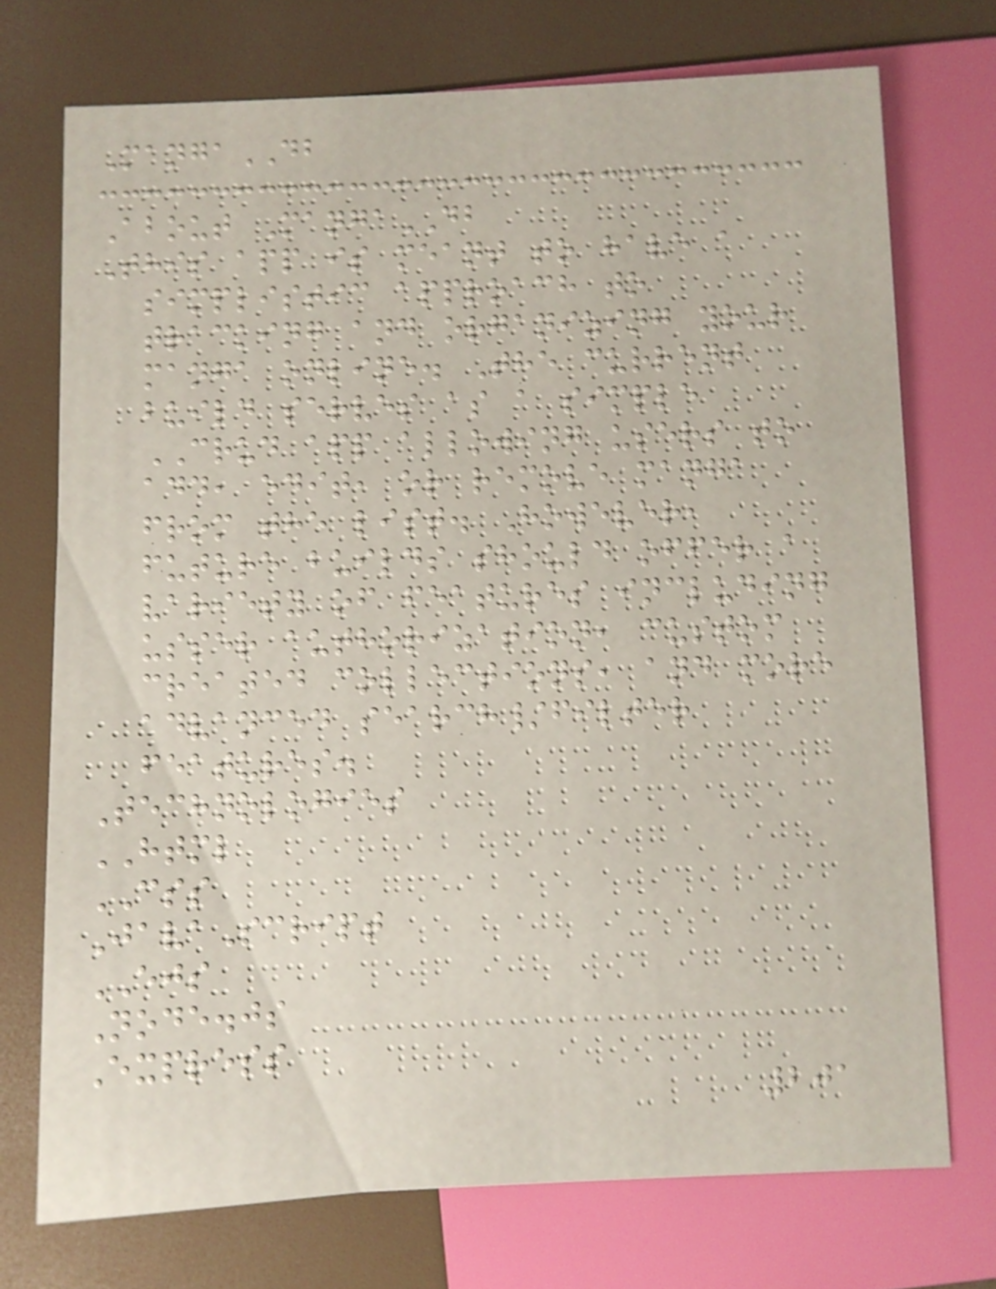MangaDB
About MangaDB
This app is meant to have a
simplistic approach to
tracking and organizing your
manga online. The current
build serves as a simple
CRUD app allowing users to
add, edit, or remove manga
from the list. However,
future builds should offer a
variety of features including
usser authorization, custom
created collections, and more
advanced search/filter
features.
Technologies
HTML
CSS
JavaScript
EJS
Node.js
Express
201
